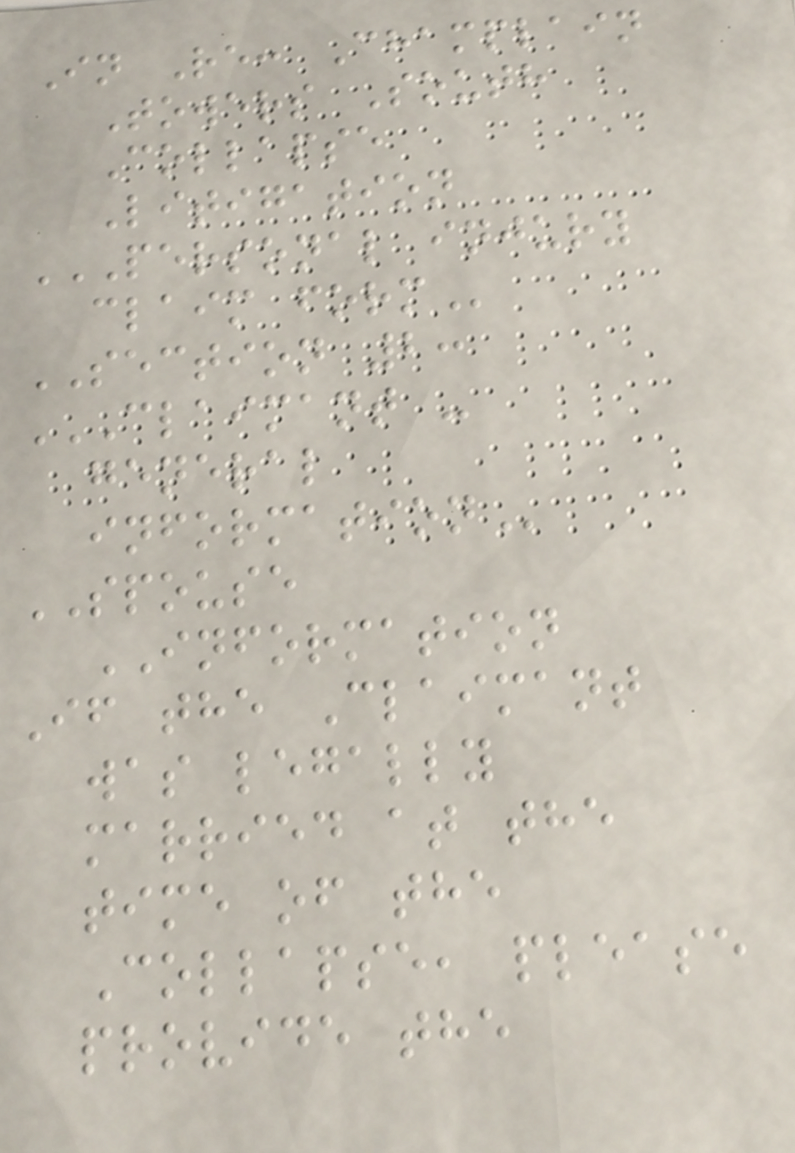In Re: Champlain
Towers South
Collapse
Litigation
PERSONAL INJURY
CLAIM FORM
SECTION 2:
CLAIMANT -
GENERAL
INFORMATION
SPOUSE
INFORMATION
If the Claimant
was legally
married at the
time of the
Collapse, please
provide the
